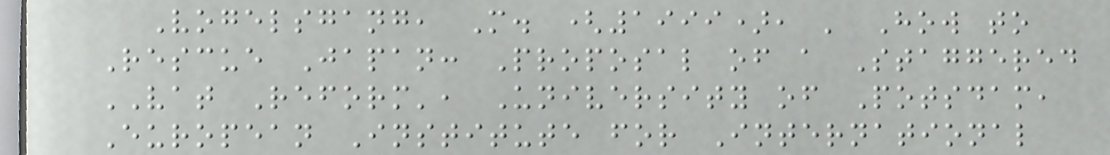Vogelsgang, M. (1999), ' How to
Rescue Japan: Proposal of a Staggered
VAT Reform', University of Potsdam,
European Institute for International
